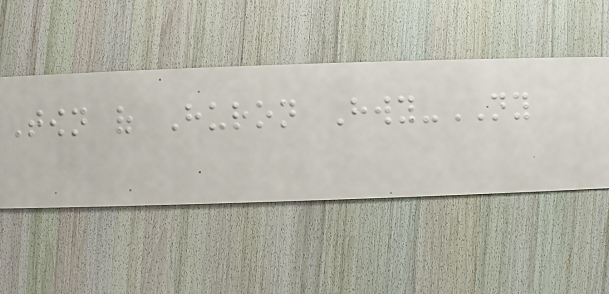Town of Huron Hwy-NY
